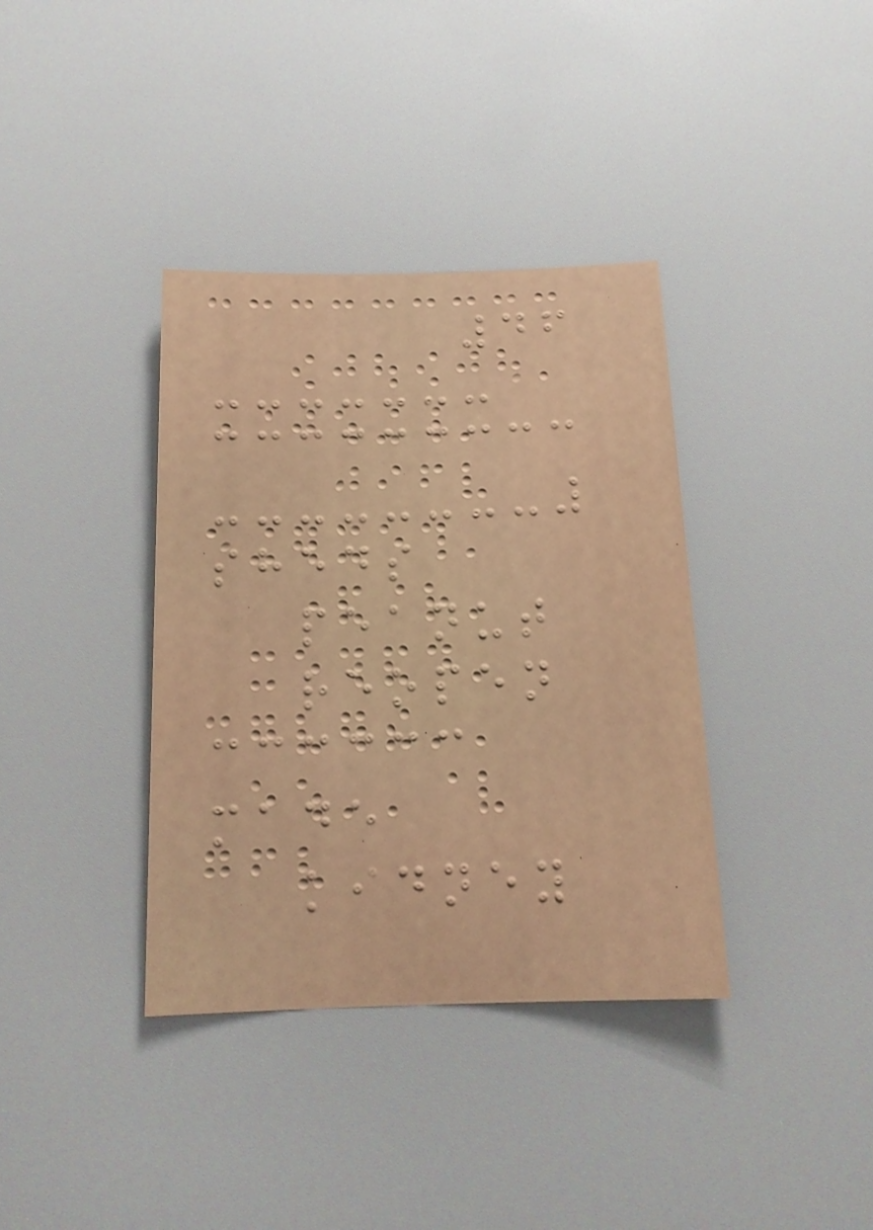46
sheds
peanut
reopen
made
kidney
